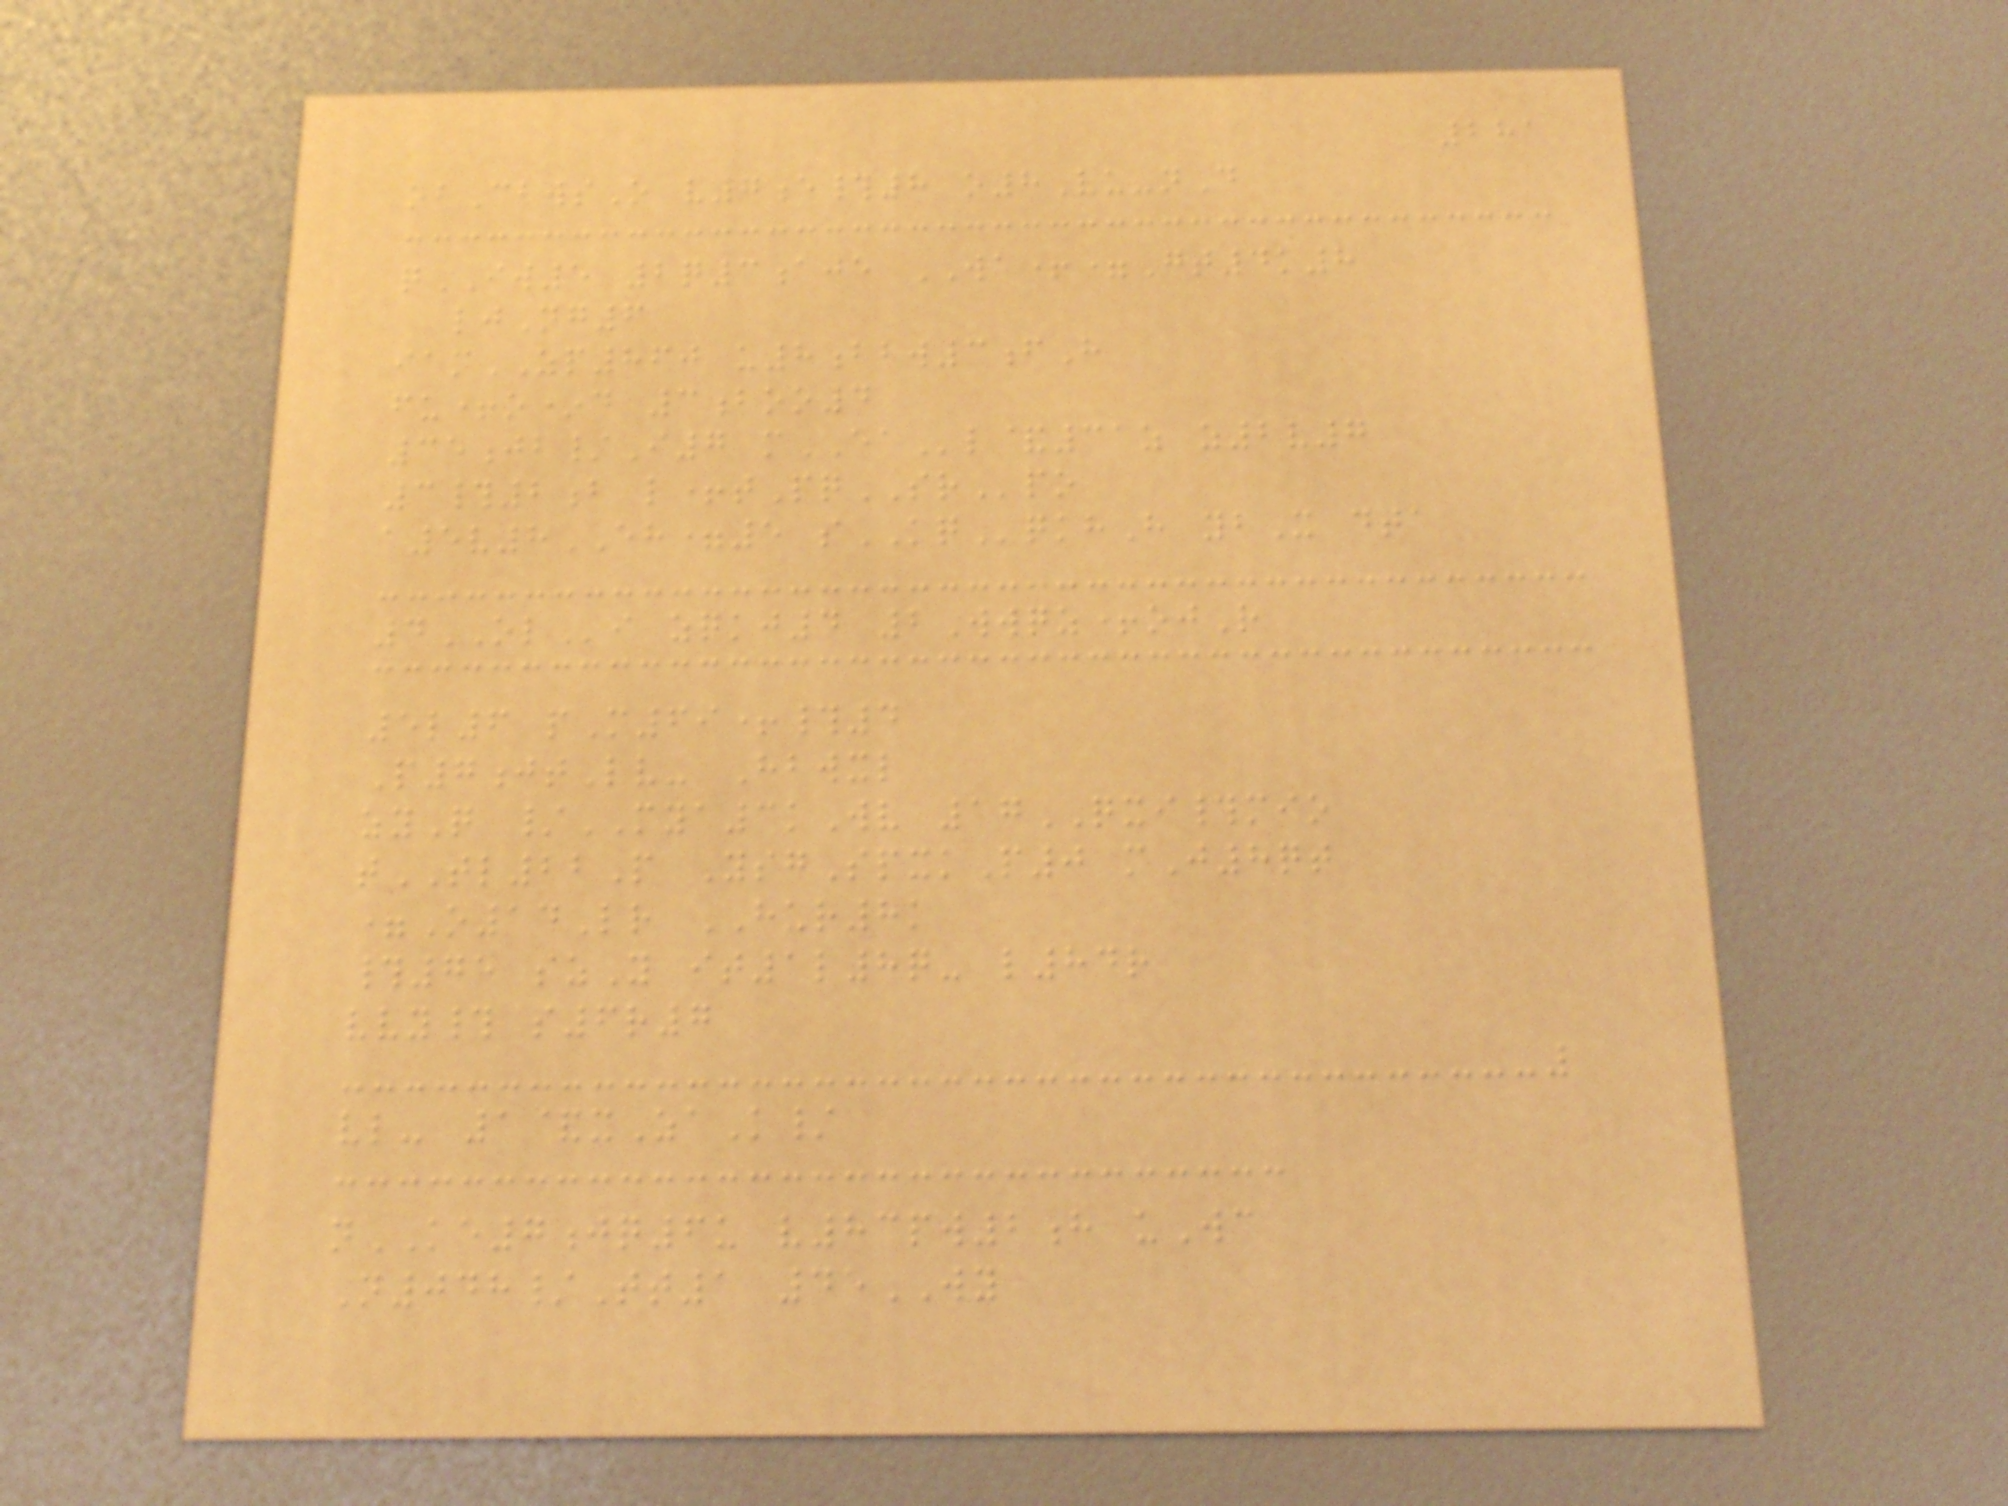281
obCbwsO v7e#8 o8Vu-nD
qIW5 2q3aje WA+=Gt4k8
ljNg6
iamZP860 u8bbw3fH
fu+o*d 3boo4
35jb/I7 mEAl&31z z2v7
3#2b l+tPqSRpo
a5v8EH=5 sKQqkhH ybX dta
4OLi zqkj4 2Wwqz+ojR
5l6 pM69+#4
P7jtLv- Hbwxl
zyQ /MYA3kWv 17QXI#mio
tTL22P YsgSpxkP0 mJ8qt
=O14Lr HUR8k
#75 szY it1l8q- l84r
vvy# s6r7
vl- 1&xZaK/
nKE7jq6u v83pw2h uWc
N048/Tt1 45WY
